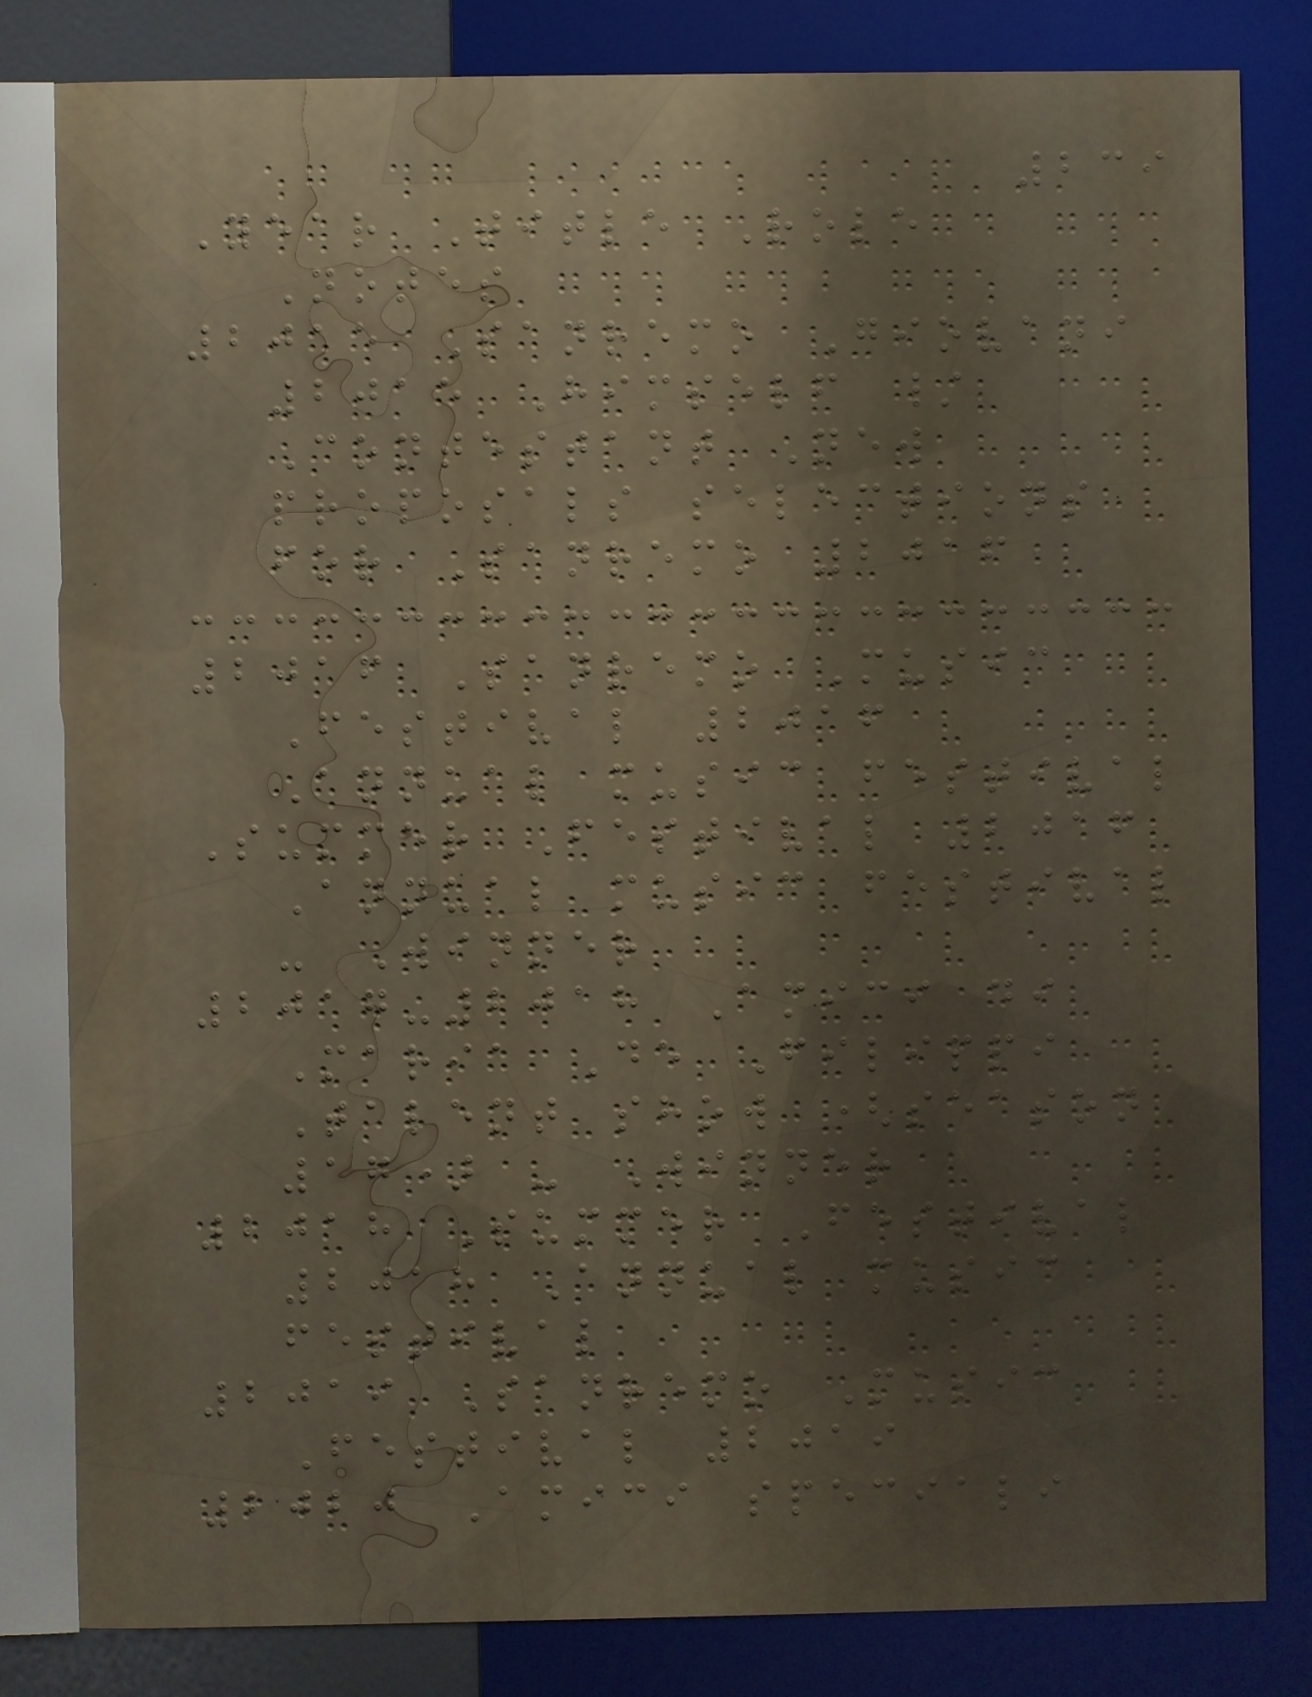239
Year Title Role
Notes
2015 Sanremo Giovani
2015 Himself /
Contestant New
proposals selections
for Sanremo 2016
2016 Sanremo Music
Festival 2016
Annual music festival
Summer Festival 2016
Annual music festival
- Winner
2017-2018 Amici di
Maria De Filippi
Talent show (season
17) - Winner
2018 Summer Festival
2018 Annual music
festival
2019 Sanremo Music
Festival 2019
2020 Amici speciali
